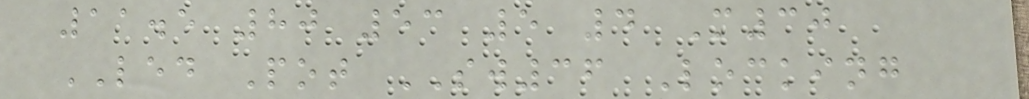11.5 80 53 5 4 M30
LED Pot SW36 Locking
